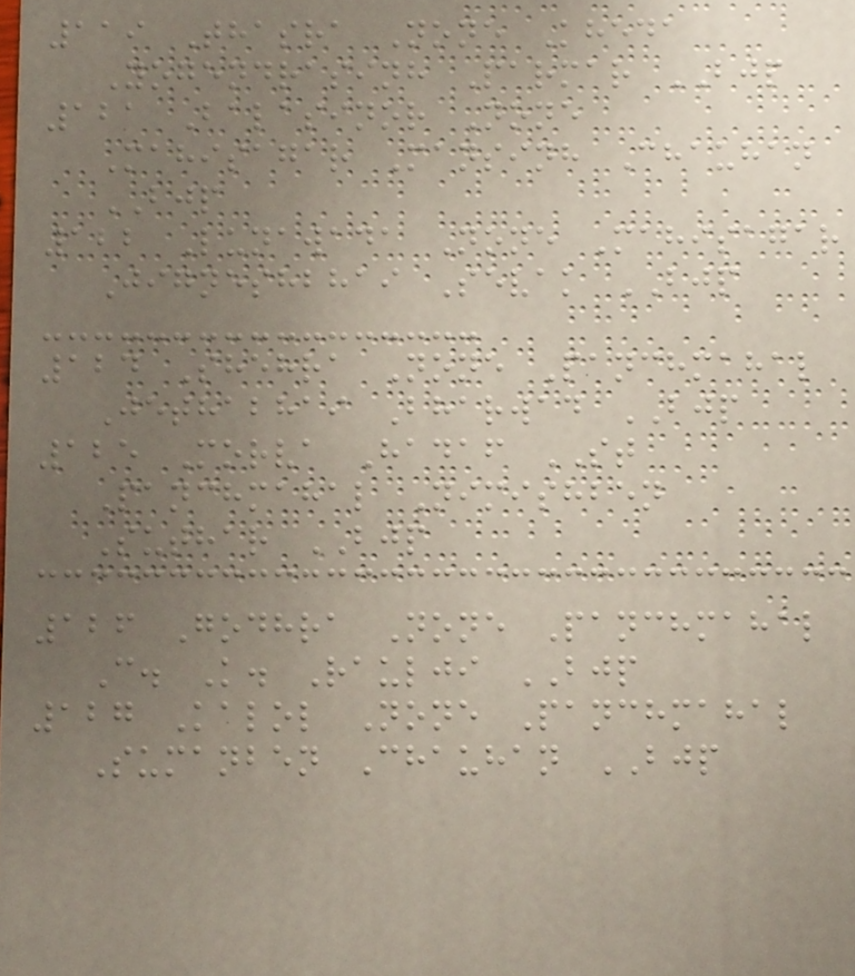119 Thasra None Kheda
Yogendrasinh Parmar BJP
121 Balasinor None
Mahisagar Mansinh Chauhan
BJP
122 Lunawada None Mahisagar
Jigneshbhai Sevak BJP
124 Shehra None Panchmahal
Jethabhai Bharwad BJP
125 Morva Hadaf ST
Panchmahal Nimishben
Suthar BJP
126 Godhra None Panchmahal
C. K. Raulji BJP
127 Kalol None Panchmahal
Sumanben Chauhan BJP
